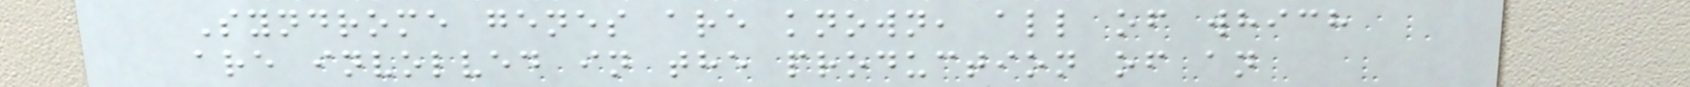Syndrome genes are known, all of which
are involved in the production of an
